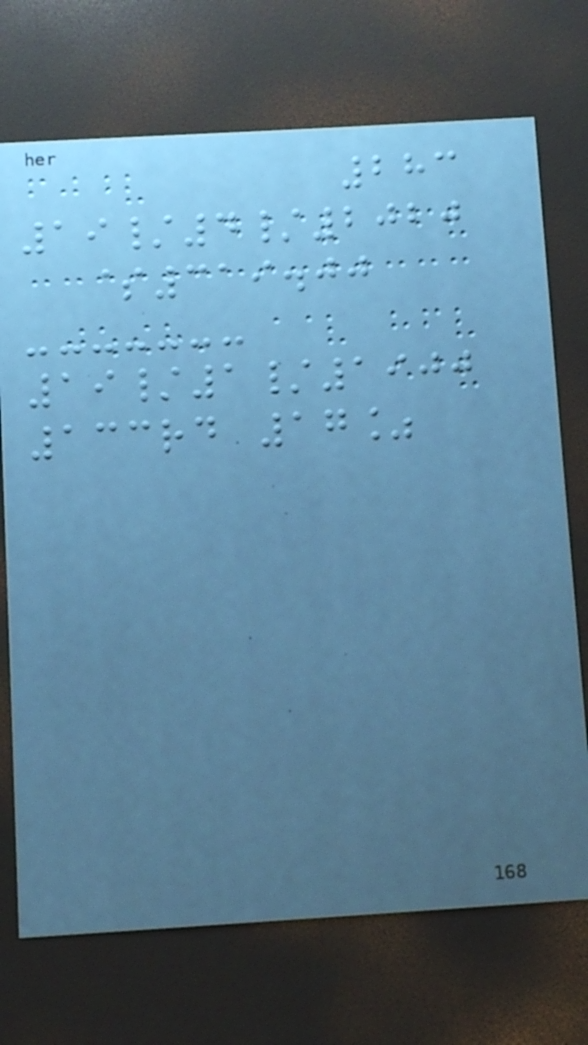283
19/4/2020
$319.00
19/1/1900
133rd 17%
